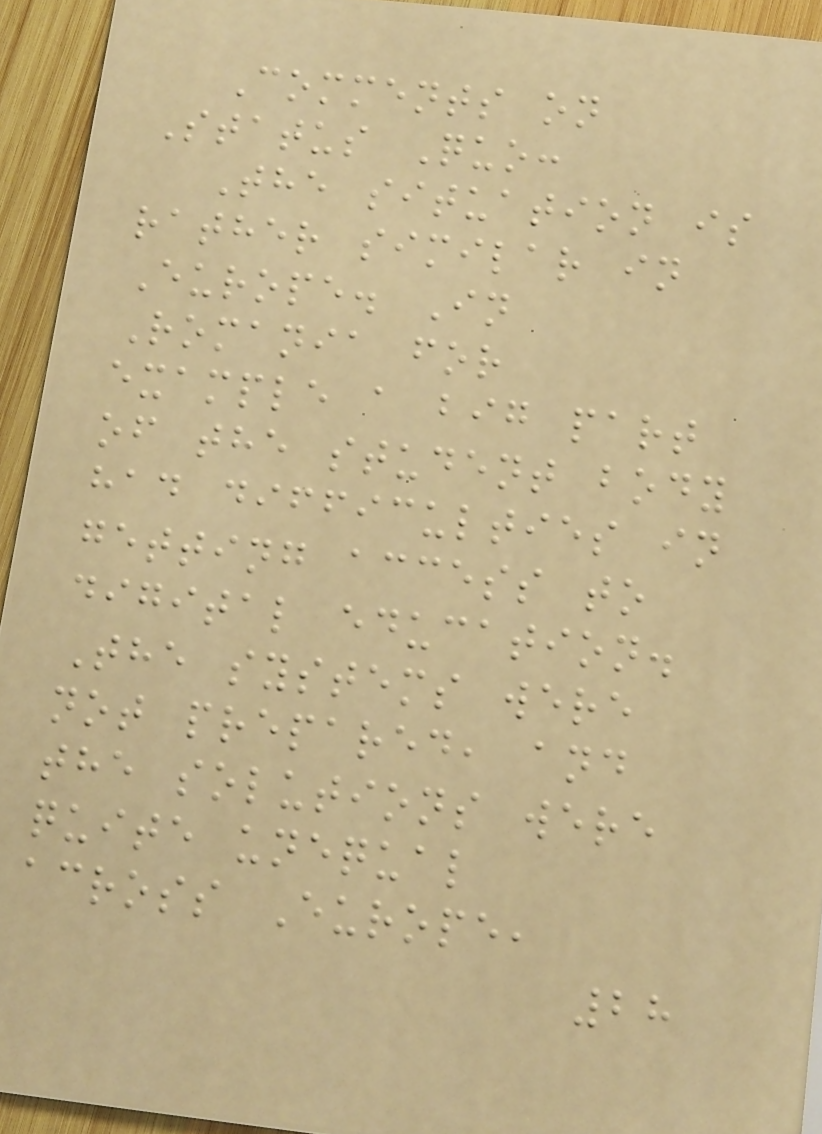Comments on
Status Quo:
The situation is
rather similar in
Europe. In
Romania for
example a big part
of the student body
had difficulties in
getting access to
digital education.
The systems were
not prepared, and
the solutions were
quite unequal
across Europe,
28
